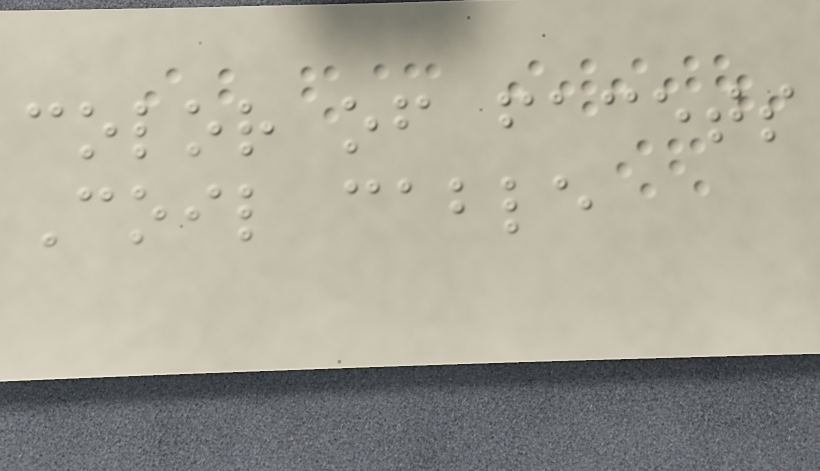color of facets
Coil cable
